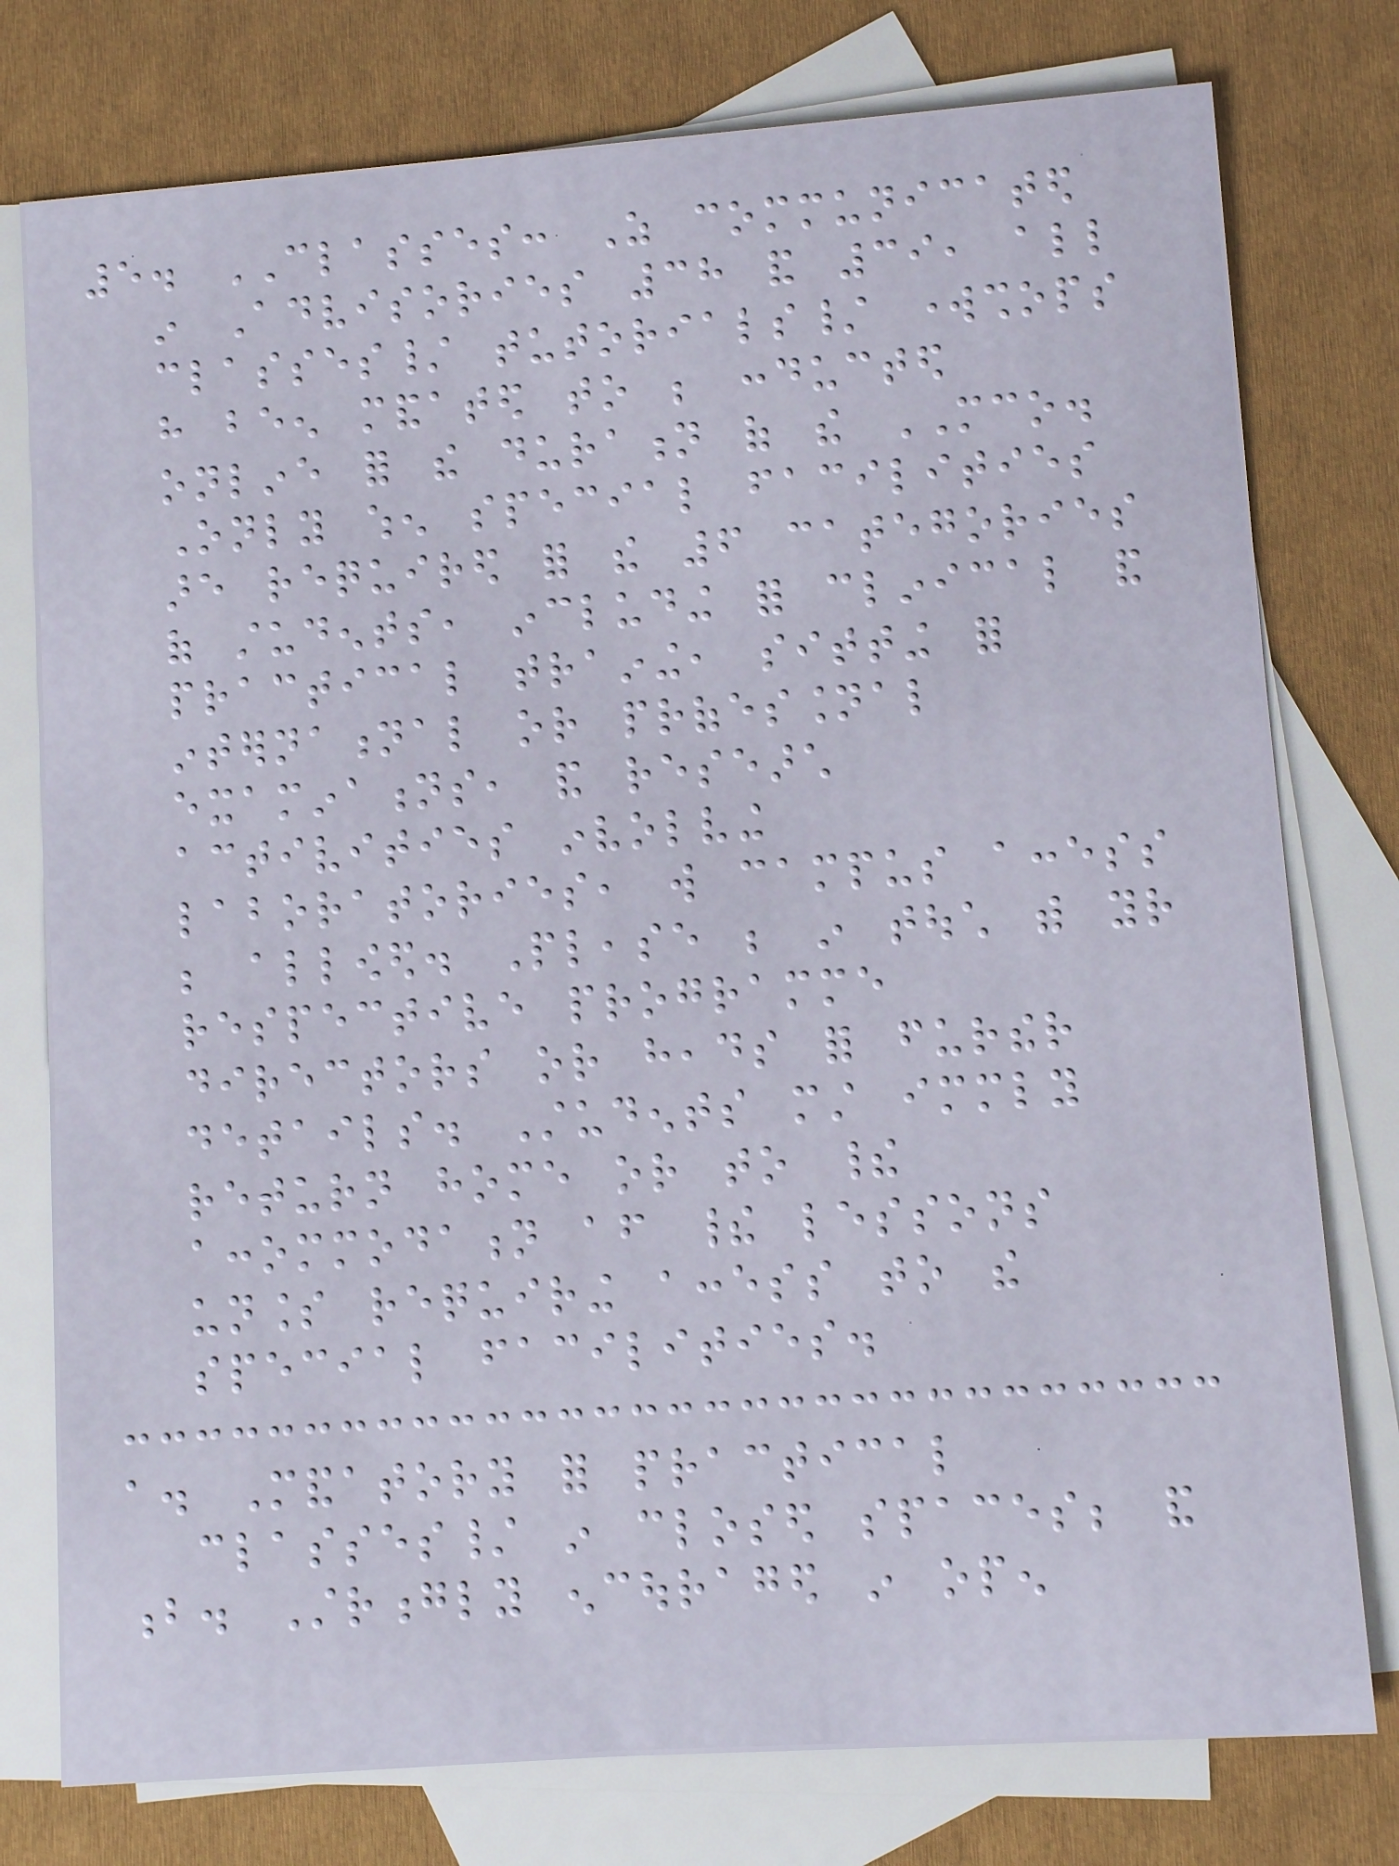5. CLASSES: As communicated
in Advisories 38 and 39, all
classes/ tutorials/ workshops
have been mandated to be conducted
online for the duration of the MCO.
Only when special facilities
are required for the 6 categories
of students, including for clinical and
practical training, sitting for
international or professional
examinations, and research
activities involving
laboratories, will campus access
be allowed. Please be in touch with your
respective programme
directors or heads for further
details. Students must immediately
return home or to their
accommodation after their lessons
unless requiring access to the
special facilities.
a. Mandatory for practical
classes/ in closed spaces; and
b. Strongly encouraged in open
